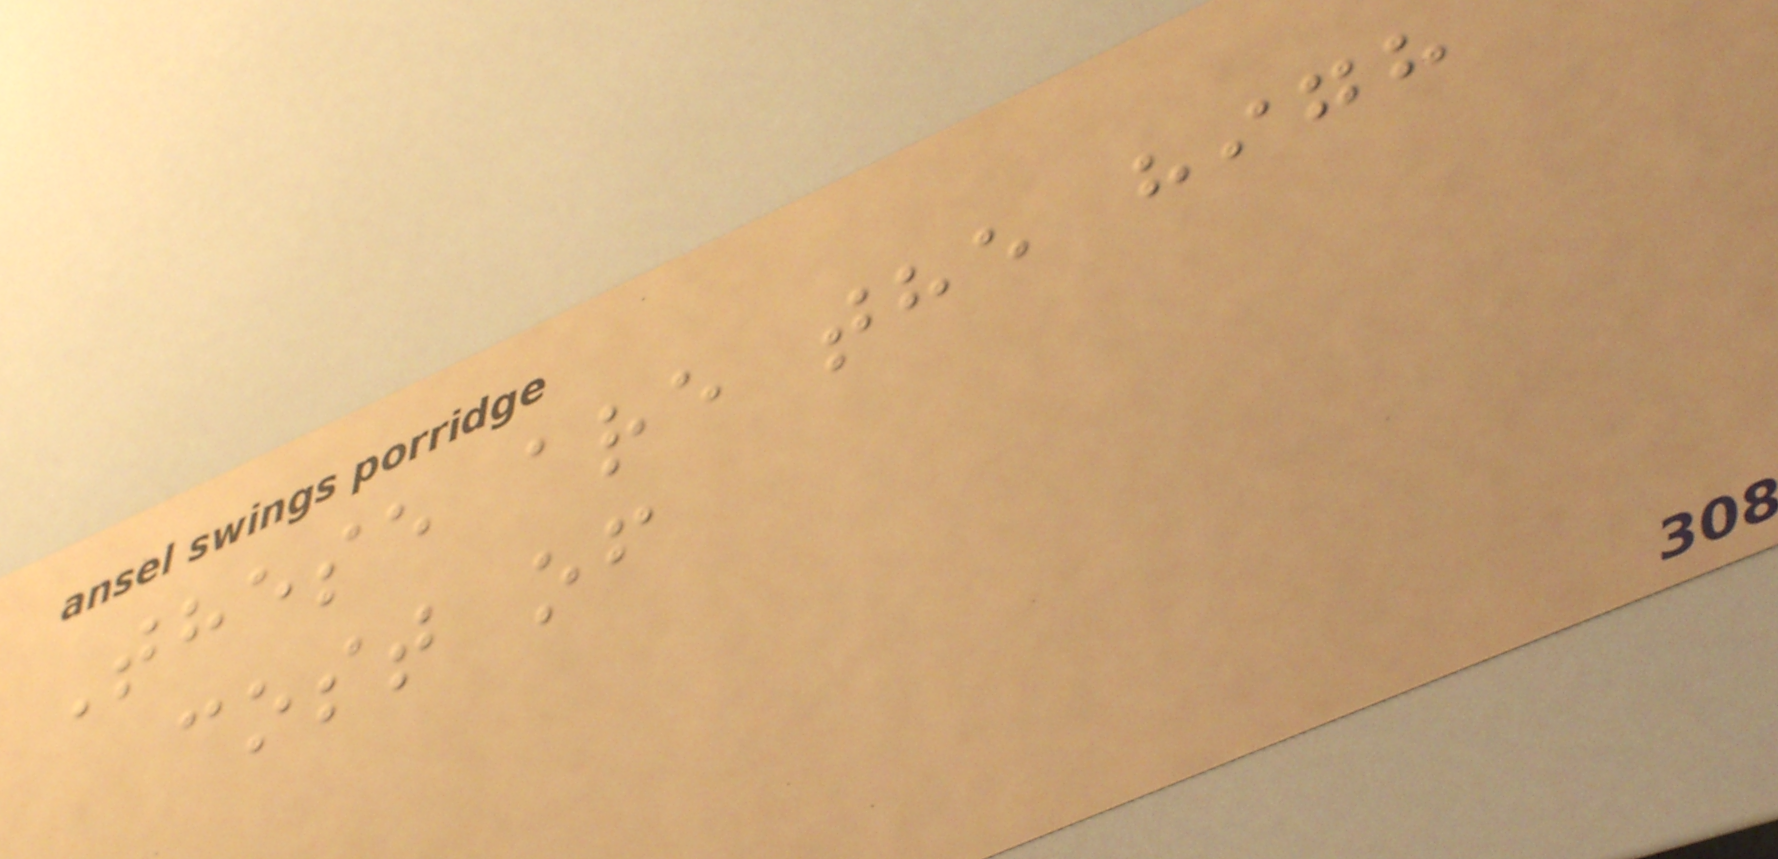These are the high
cost of
